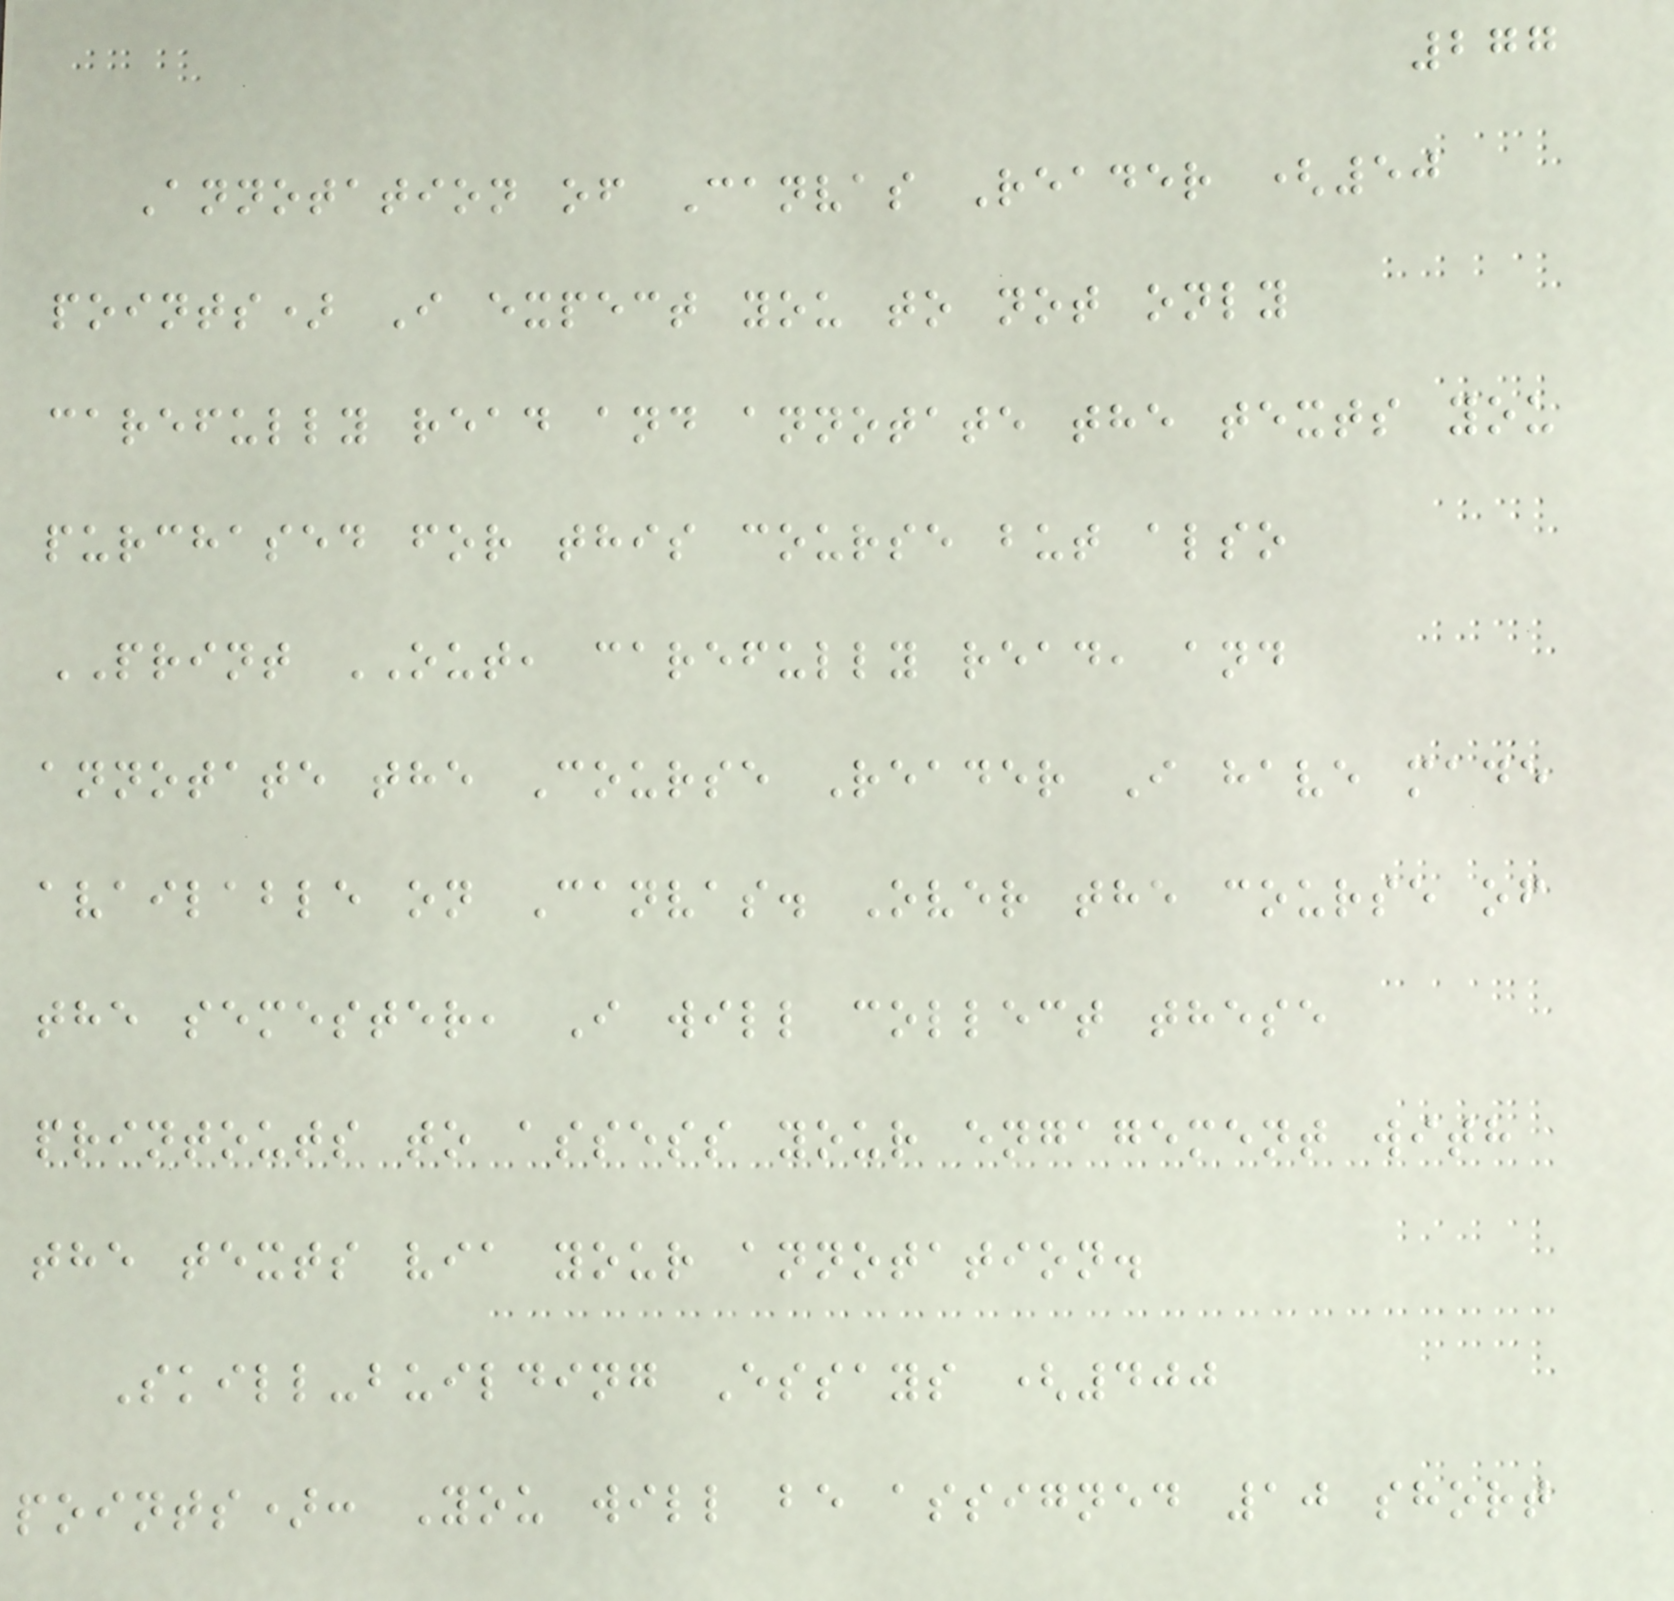277
Annotation of Canvas Reader (50
points) I expect you to not only
carefully read and annotate the texts you
purchased for this course but also
PRINT OUT, carefully read, and
annotate the Course Reader I have made
available on Canvas. Over the course of
the semester, I will collect these
printouts to assess your engagement with
the texts via your annotation.
Skill-building Essays (400
points): You will be assigned 10 short
